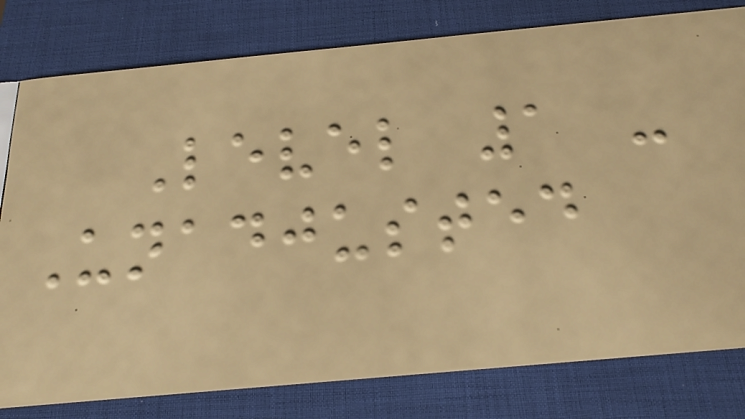Level 1 -
Unadjusted
